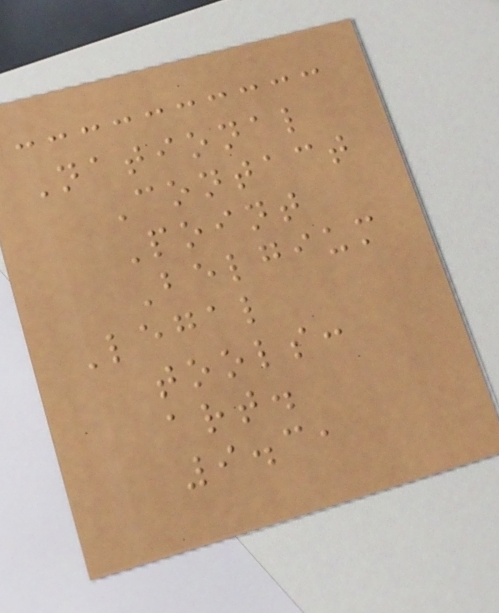National
Contact
Point
Belgium
Legal
tools:
art.
9.3,
